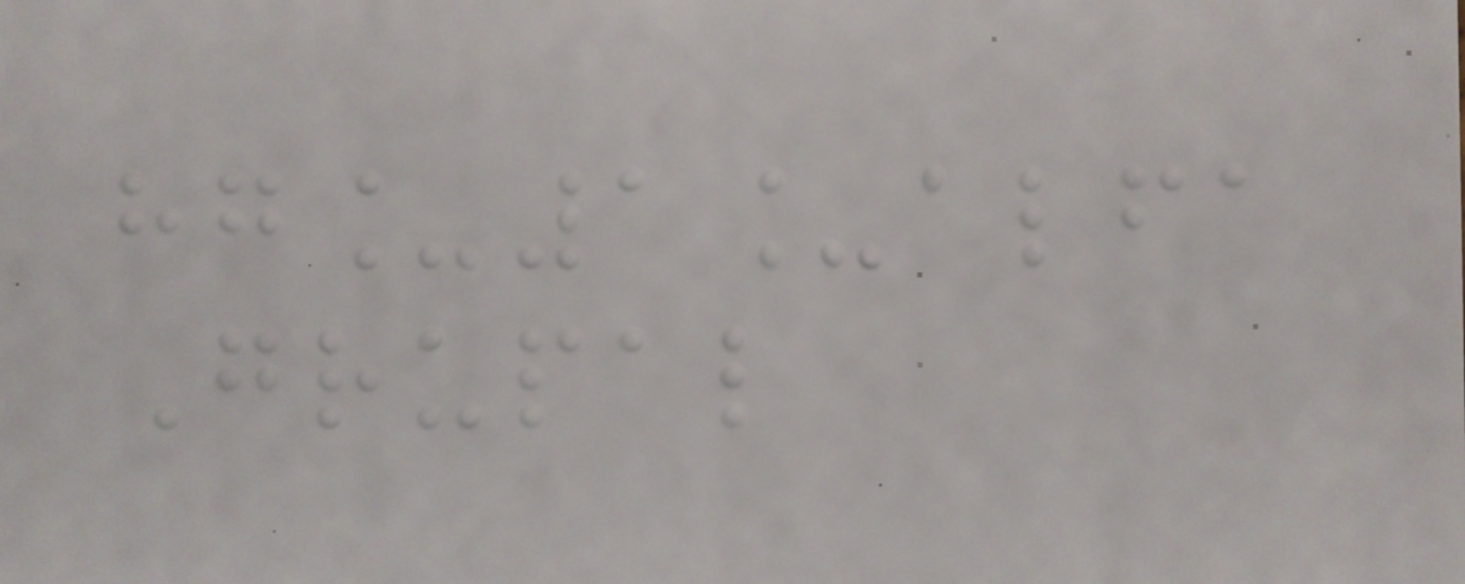hg_1_alfa
Grupal
